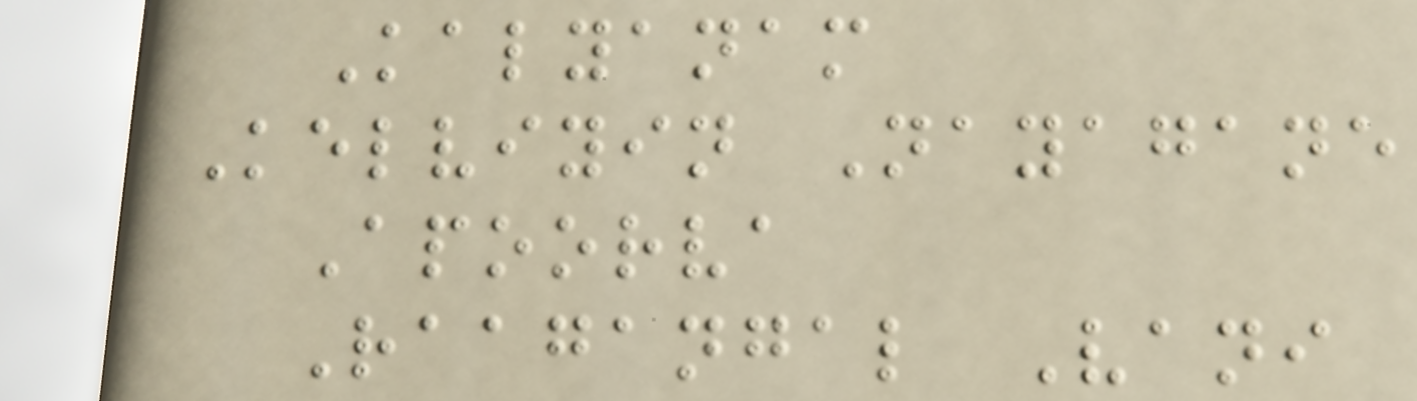Kalyanam
Kelviyin Nayagane
Apoorva
Raagangal Vani
